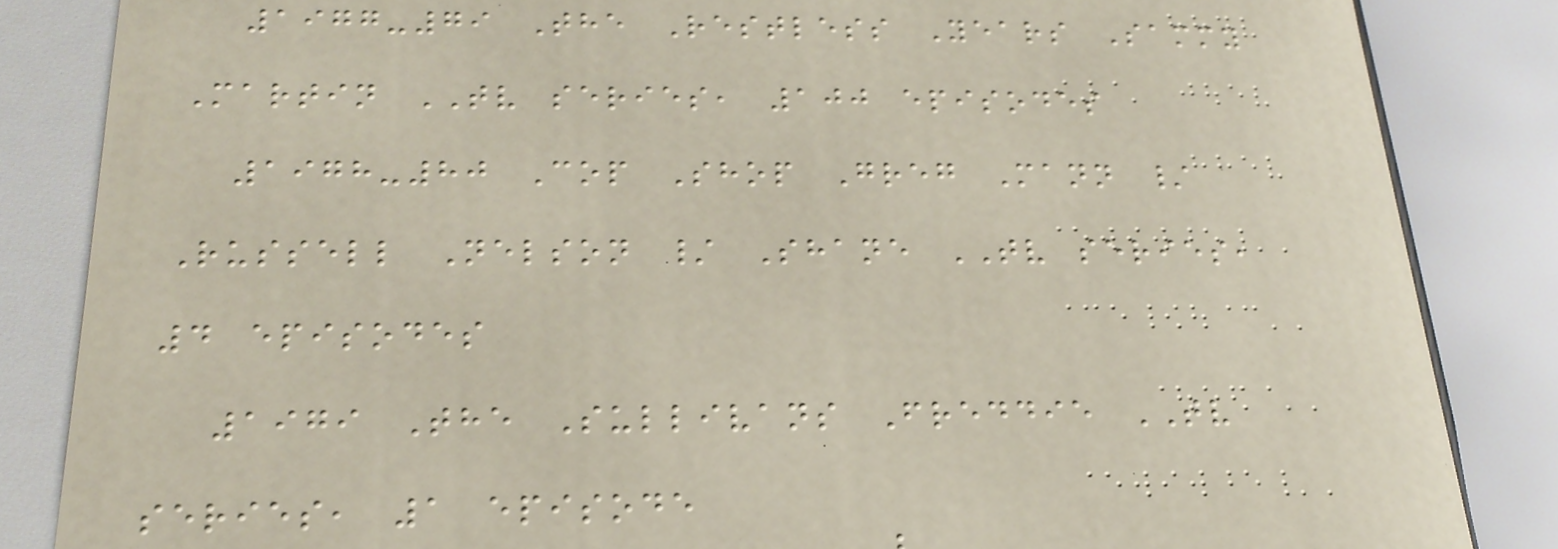1977-79 The Restless Years Sammy
Martin TV series, 100 episodes
1978-80 Cop Shop Greg Mann /
Russell Nelson / Shane TV series,
4 episodes
1979 The Sullivans Freddie TV
series, 1 episode
